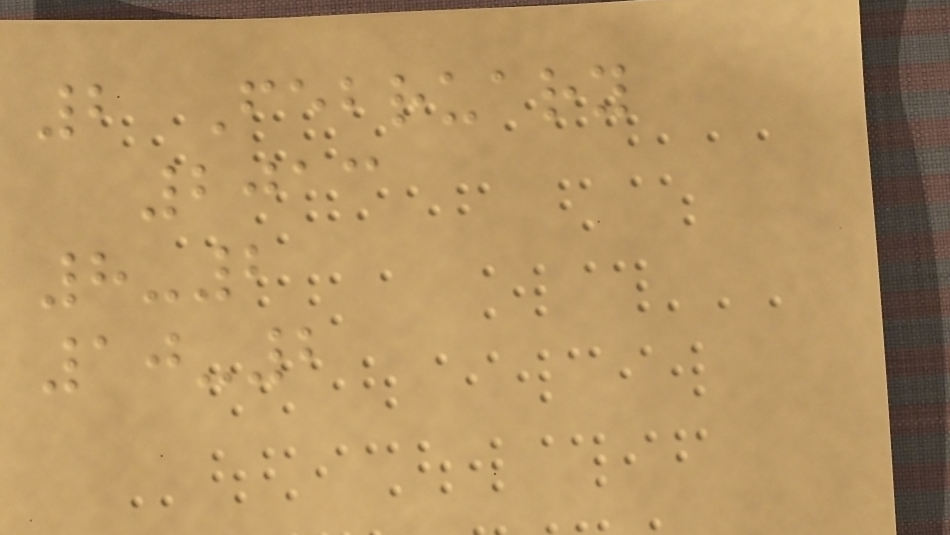2 February
2013
8-2
10-2
